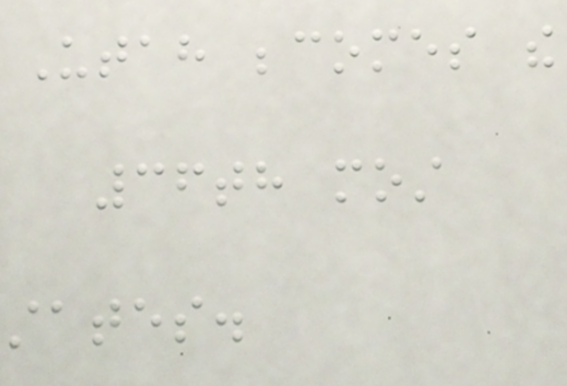Utah becomes the
36th most
states.
